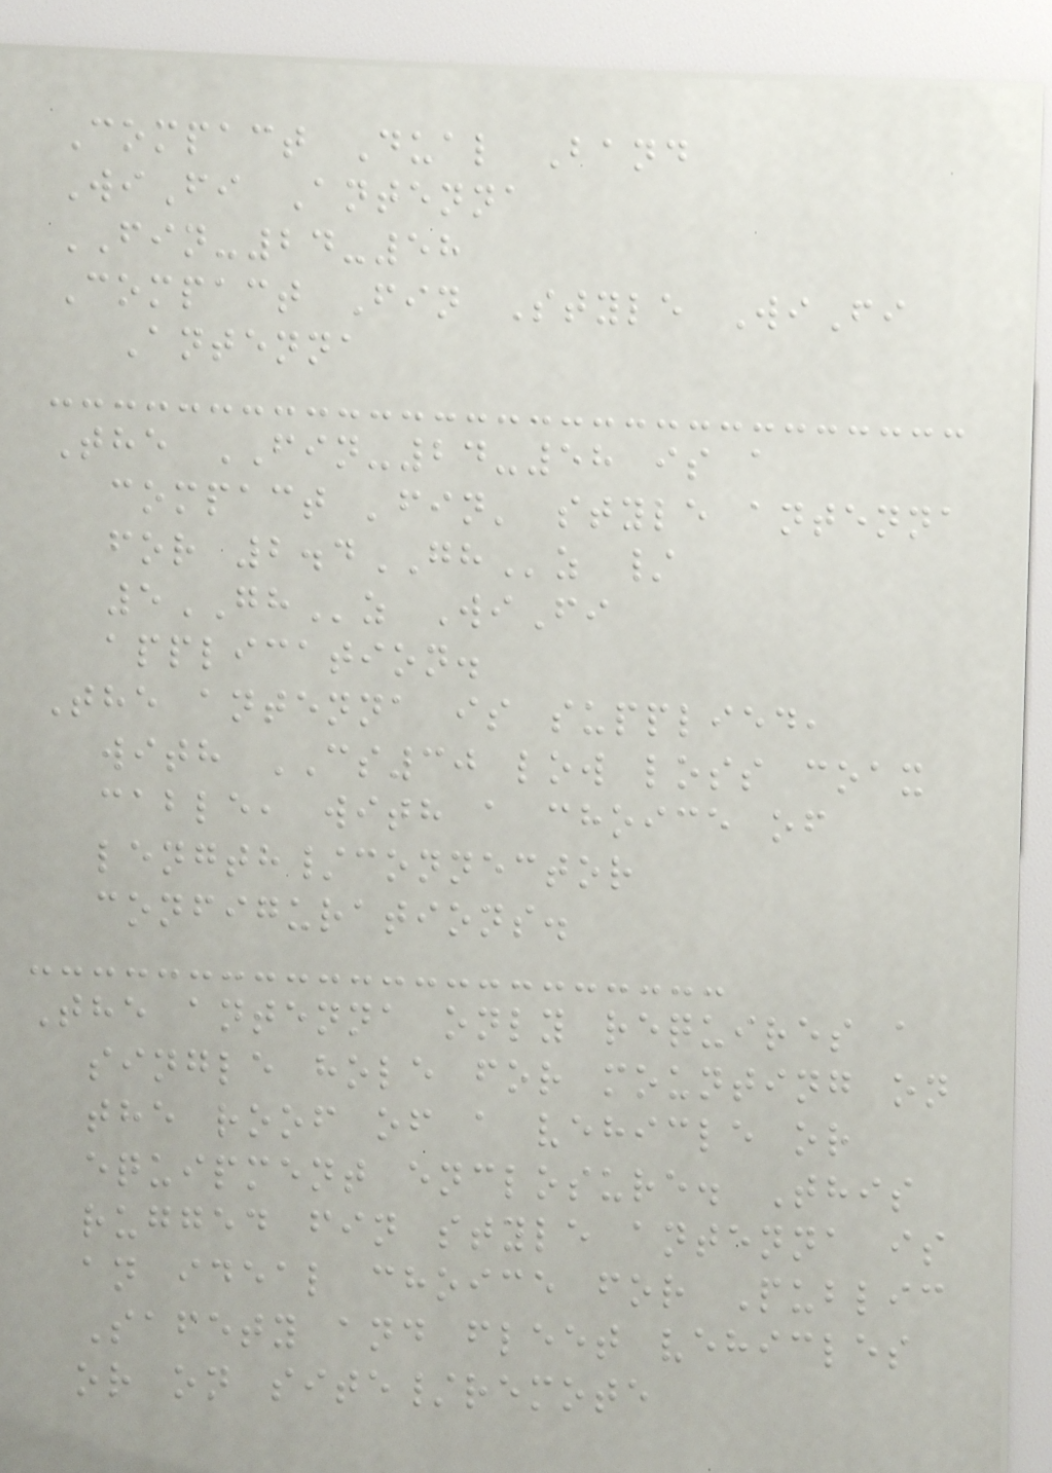Compact Dual Band
WiFi Antenna
FIN-24-58
Compact Fin Style WiFi
Antenna
The FIN-24-58 is a
compact 'fin' style antenna
for 2.4GHz /
5GHz WiFi
application.
The antenna is supplied,
with CS30 low loss coax
cable, with a choice of
length/connector
configurations.
The antenna only requires a
single hole for mounting on
the roof of a vehicle or
equipment enclosure. This
rugged fin style antenna is
an ideal choice for Public
Safety and fleet vehicles
or on site/remote
